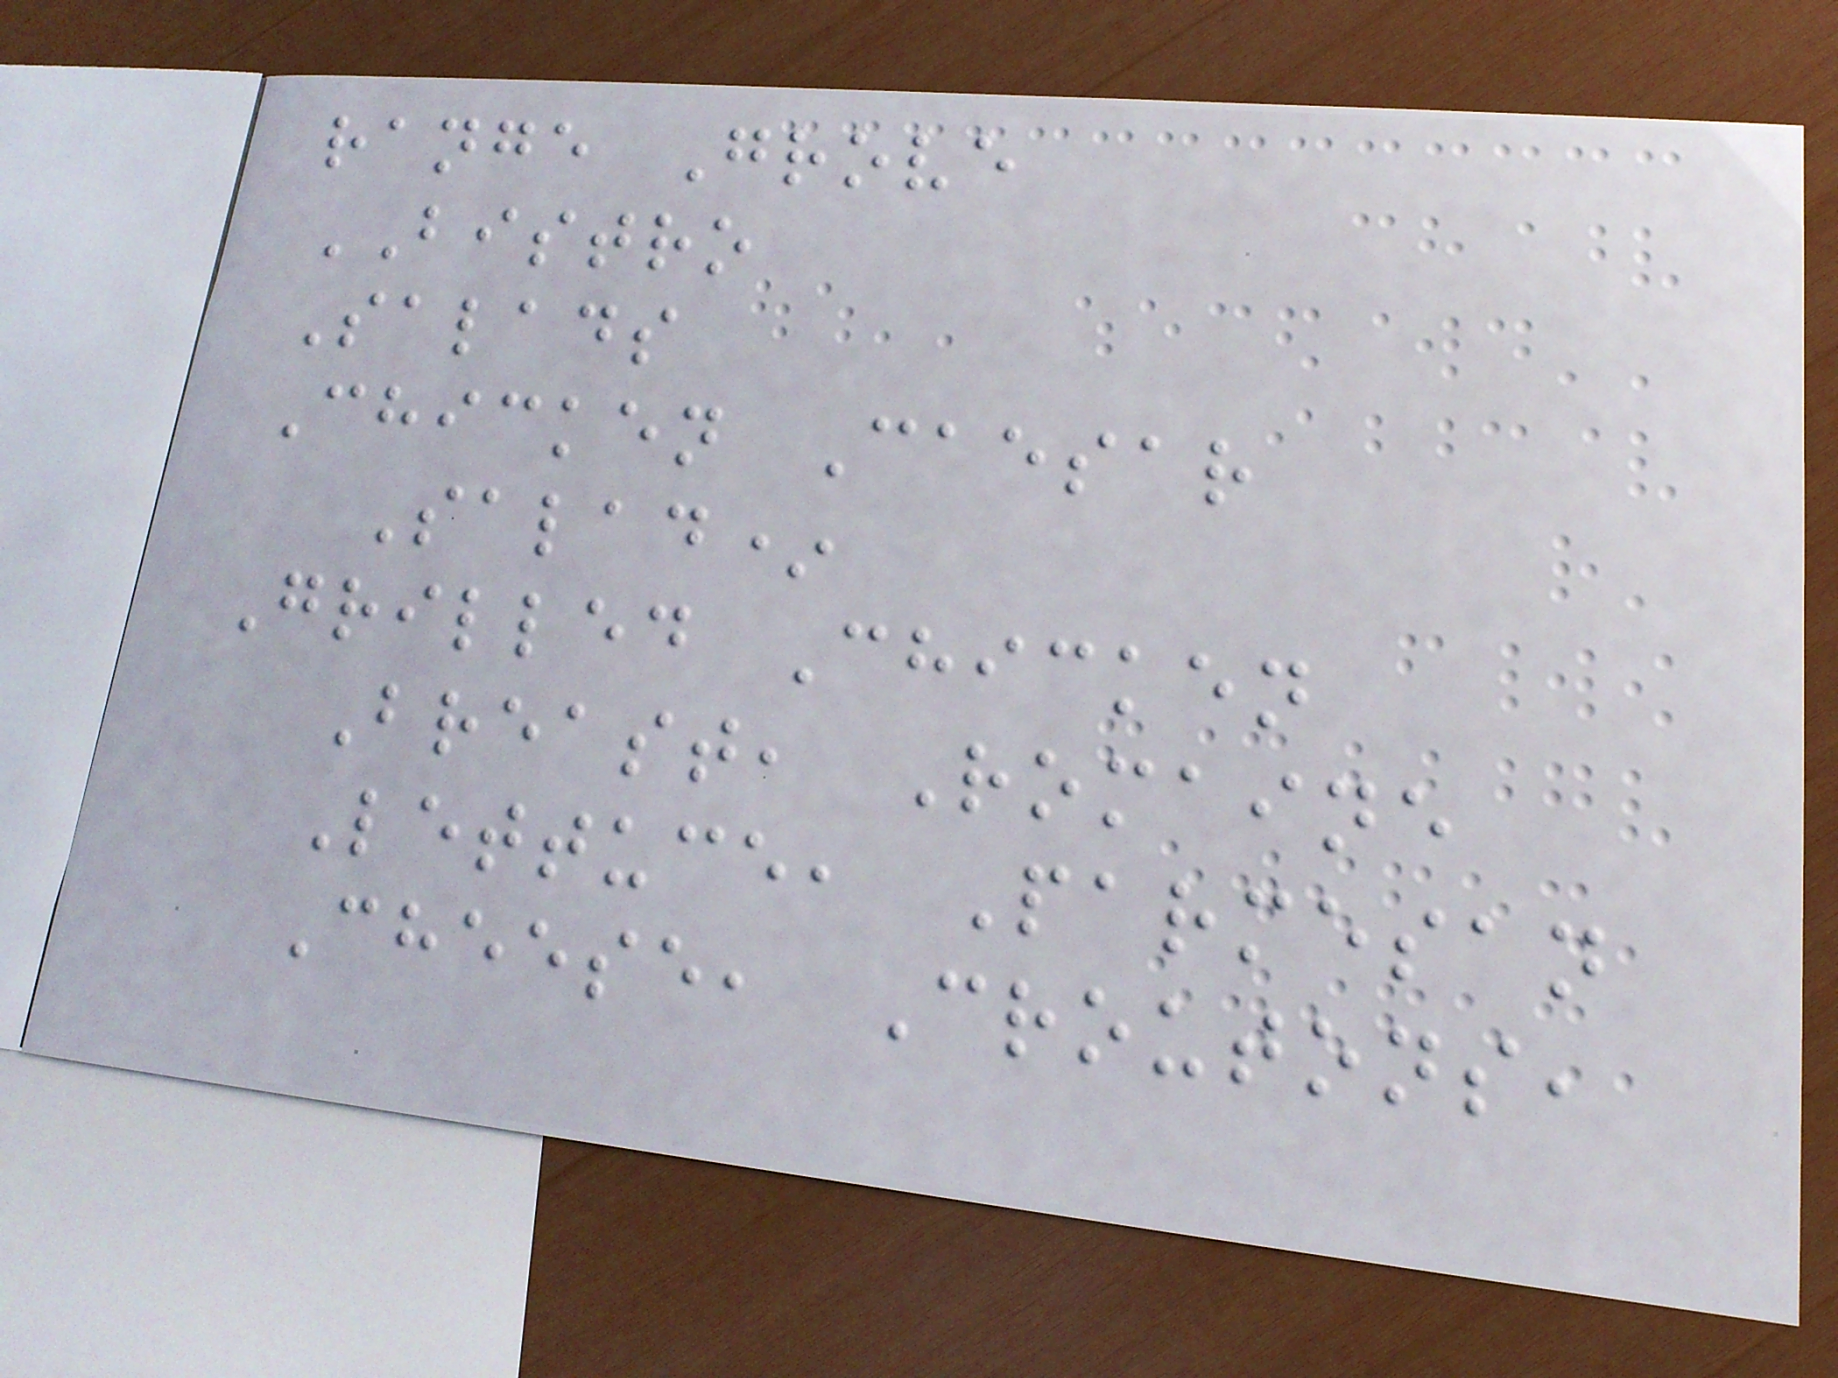range Grove
BISTRO
Salads
Chicken Caesar
Salad*
Grilled Chicken
Breast, Romaine
Lettuce, Parmesan
Cheese, Croutons,
